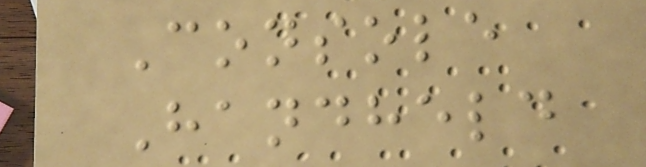Console
Handheld
